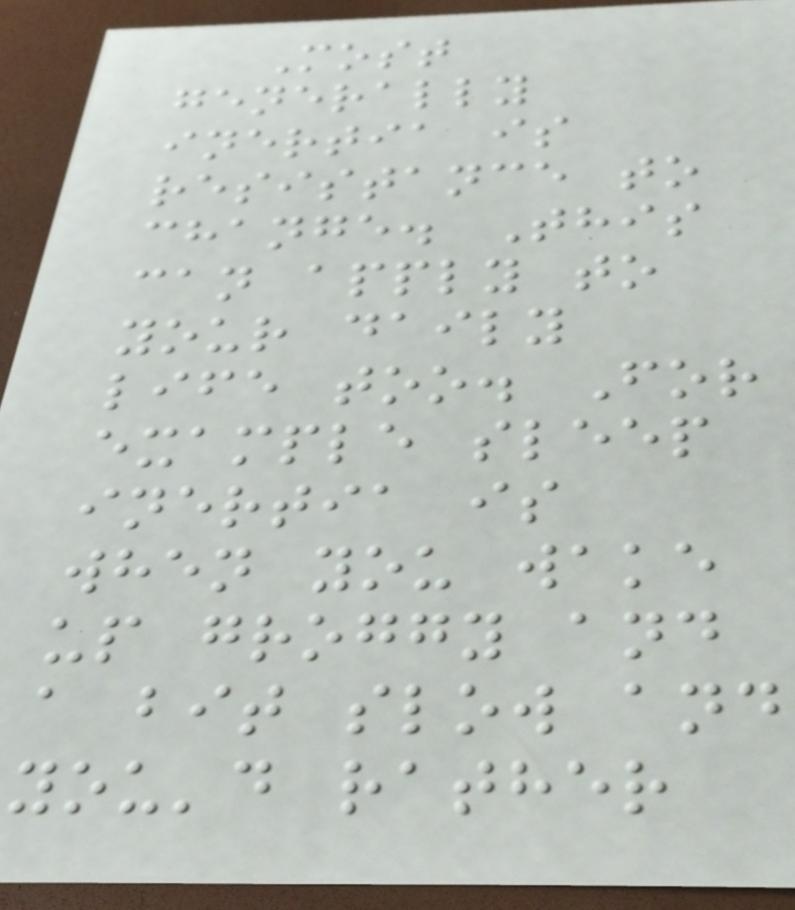Most
generally
inertia is
resistance to
change. This
can apply to
your daily
life too. For
example sleep
inertia is
when you wake
up groggy and
a bit slow and
you'd rather
